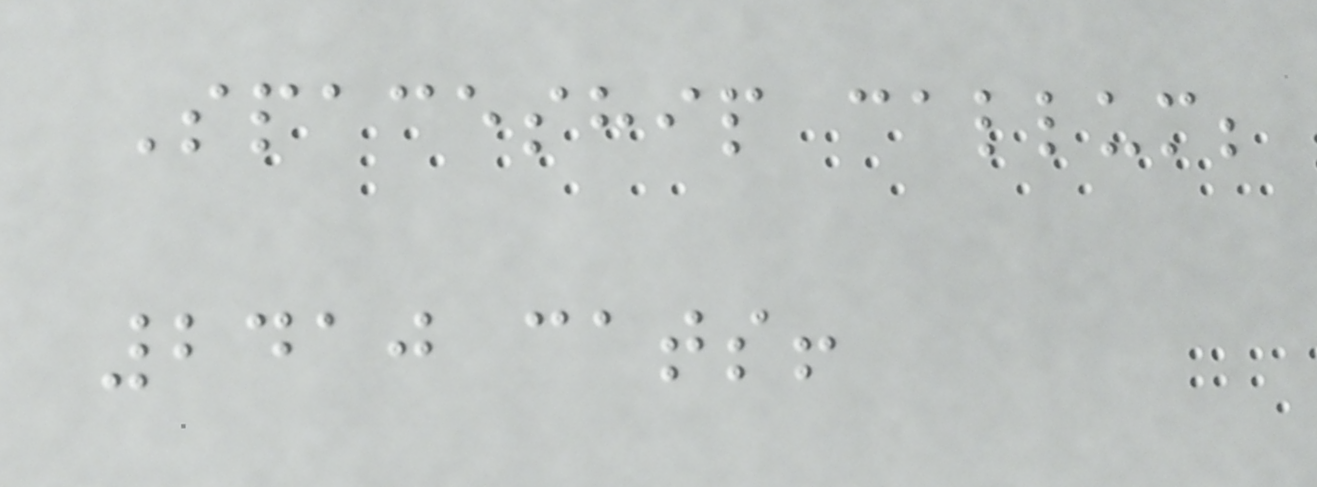Spaceship callum;
2410 cats!
